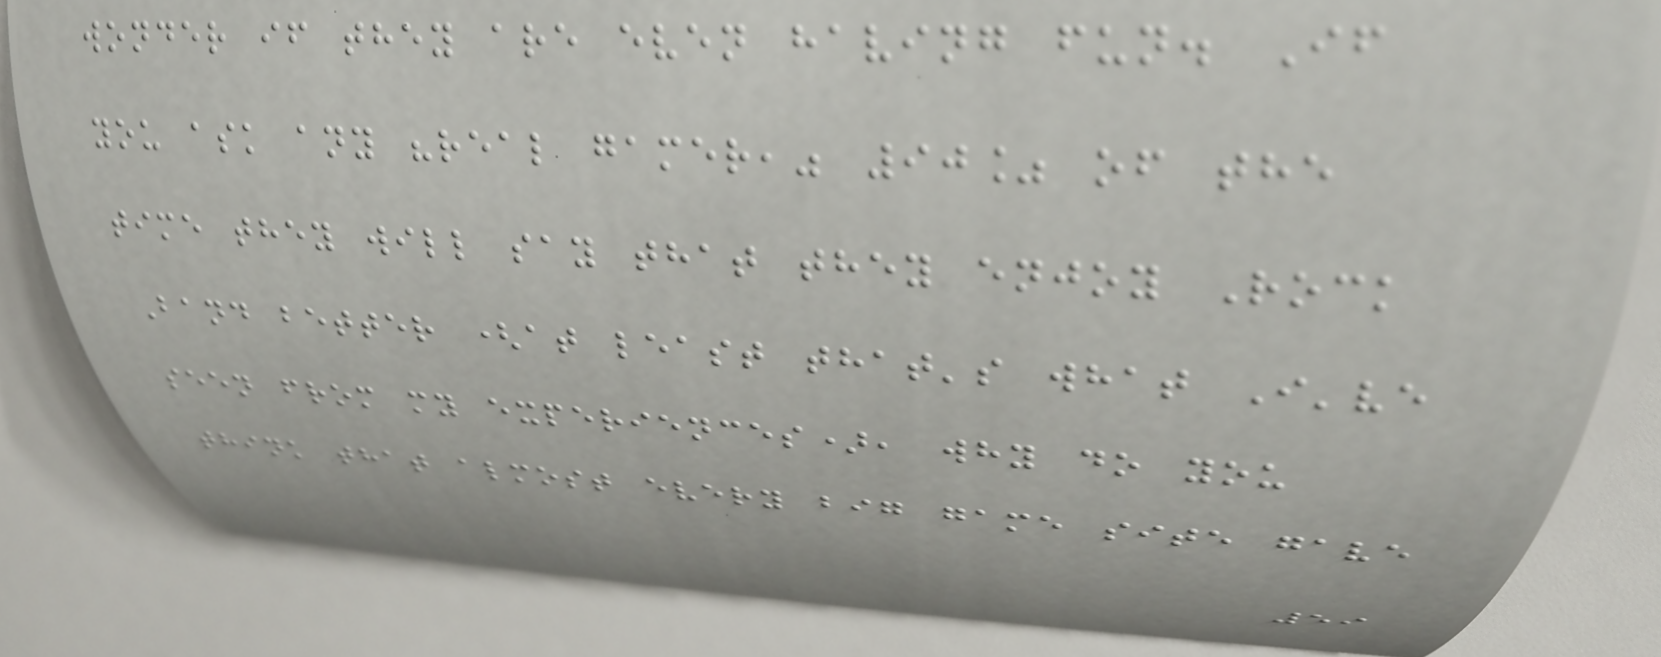wonder if they are even having fun. If
you ask any "real gamer," 90% of the
time they will say that they enjoy Rock
Band better (at least that's what I've
seen from my experiences), why do you
think that almost every big game site gave
59
